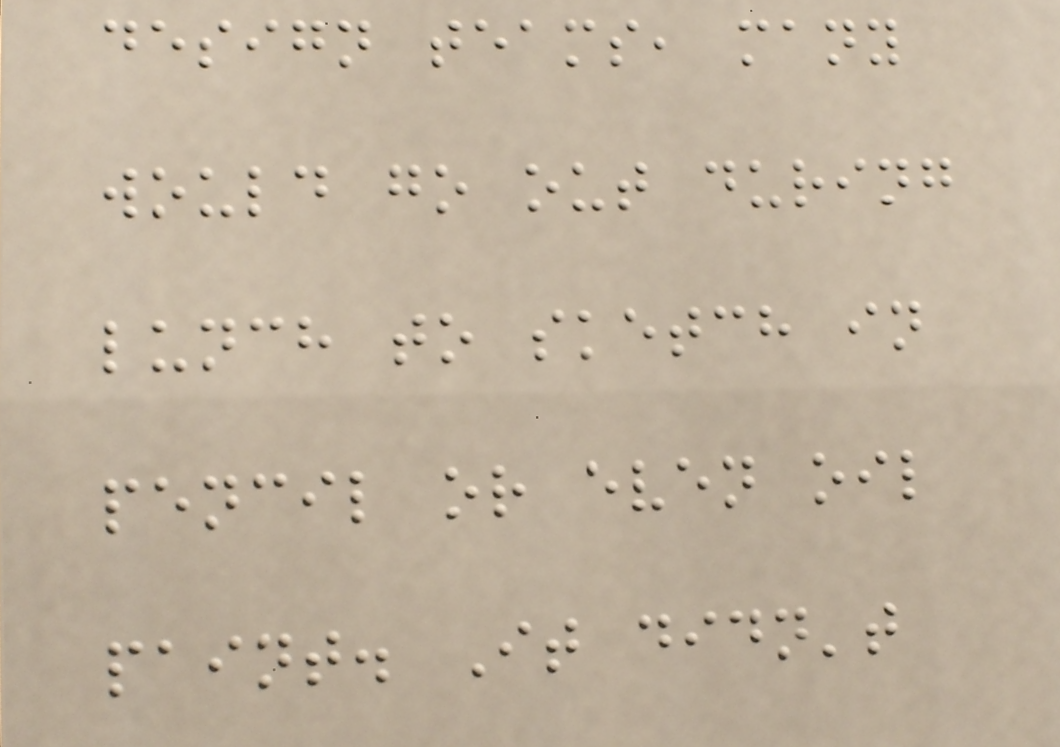design teams, many
would go out during
lunch to sketch in
pencil or even oil
paint. It didn't
